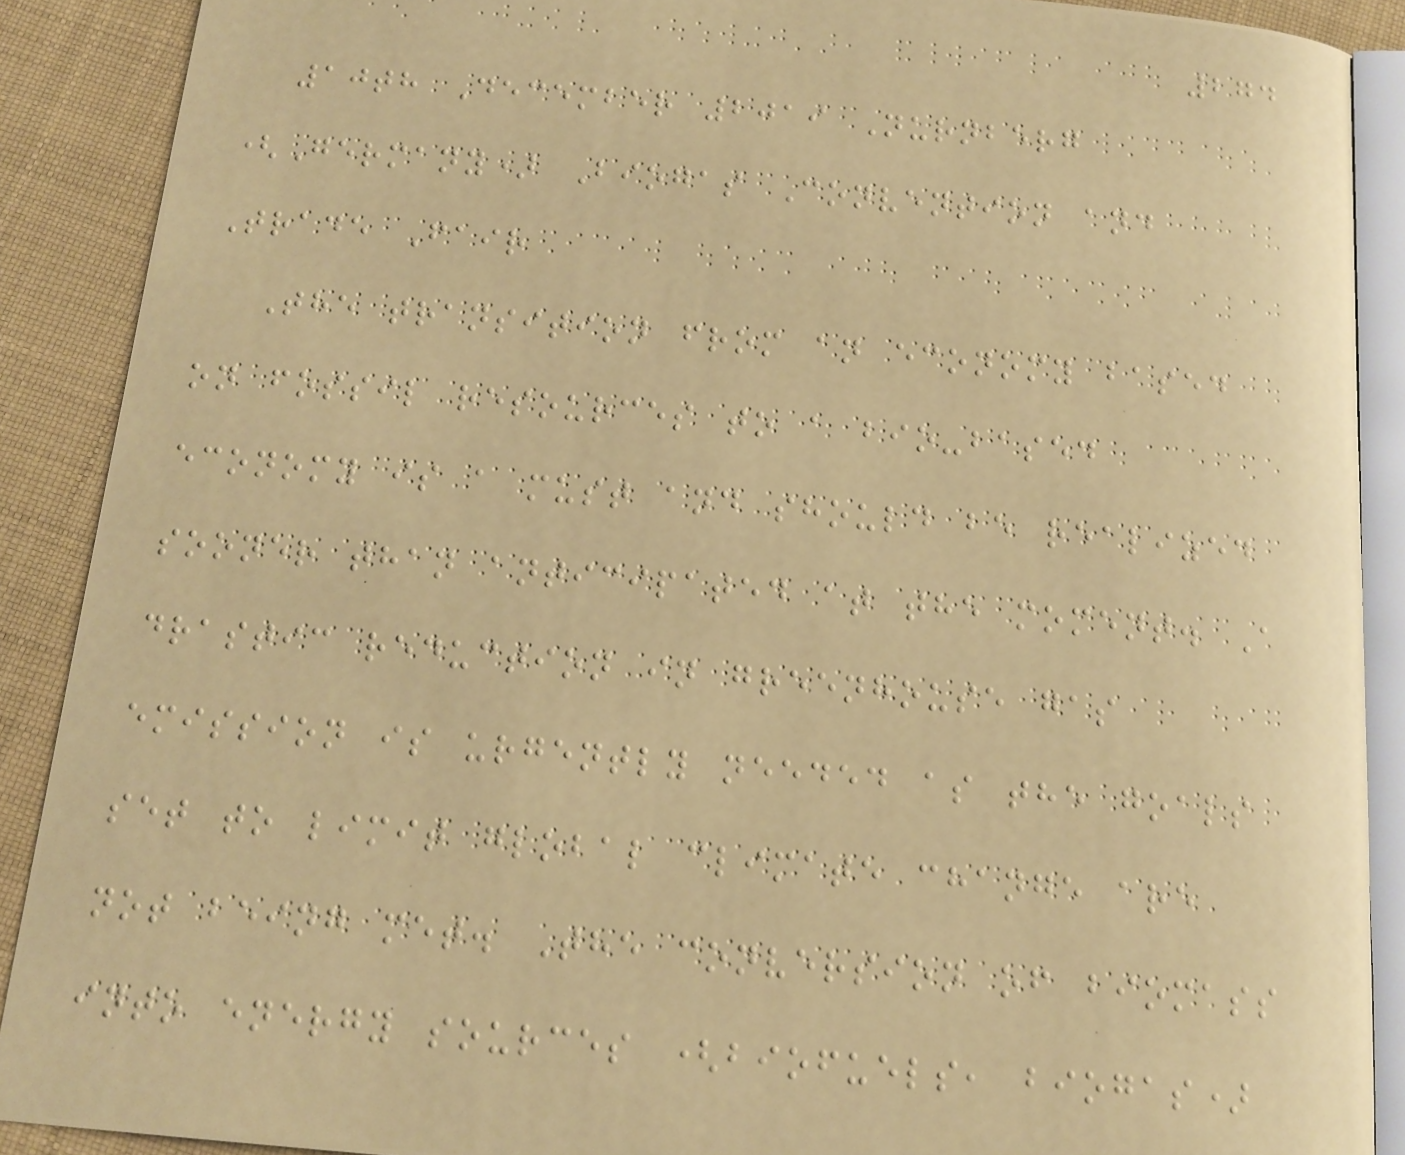274
10th December 2019 Nurnberg
(Germany) Biogas Convention and
Trade Fair
The transition from an economy based
on fossil resources to a bio-based
economy is a must and should be realized
sooner than anticipated at the moment. A
drastic reduction in greenhouse gas
emission is urgently needed as the goals
set to limit global climate change are
not being met. The conversion of biomass
into energy sources (biofuels, biogas)
